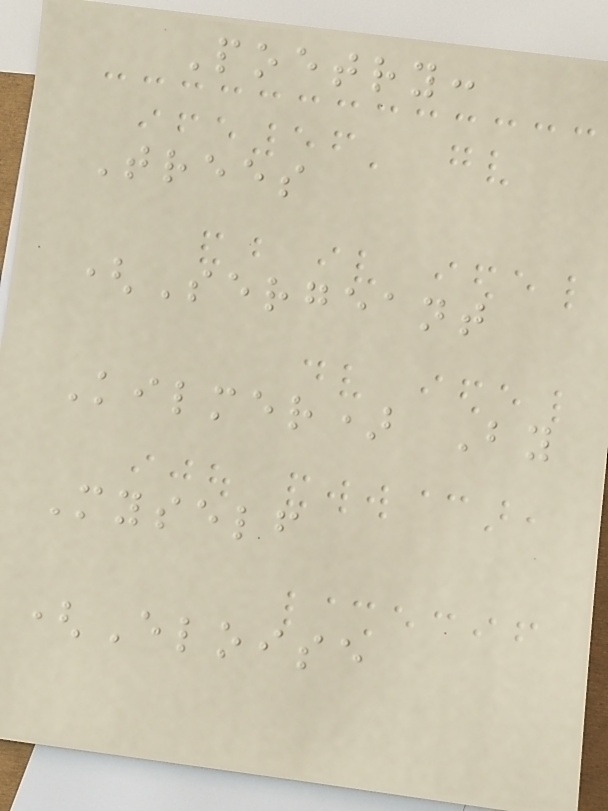Poetry:
Trees
(Sergeant
Kilmer) By
Myself
(Eloise
